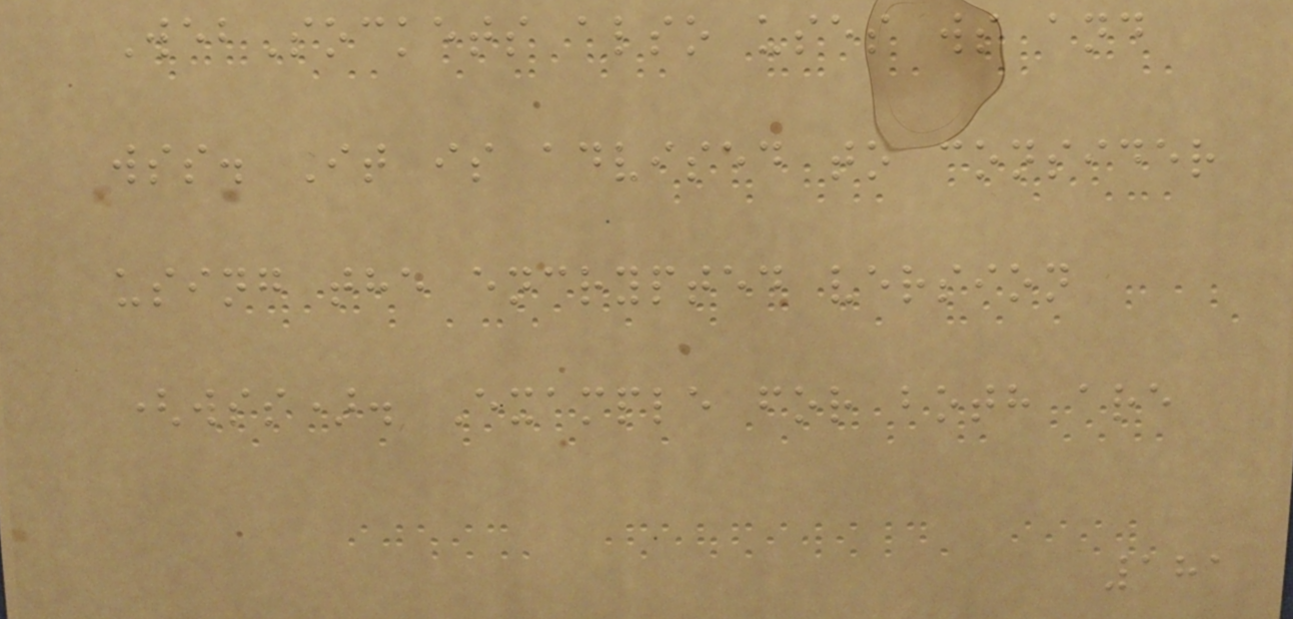WebSockets also uses ws and
wss. It is advised to consider
using the encrypted version
(wss). Example for both are
181
